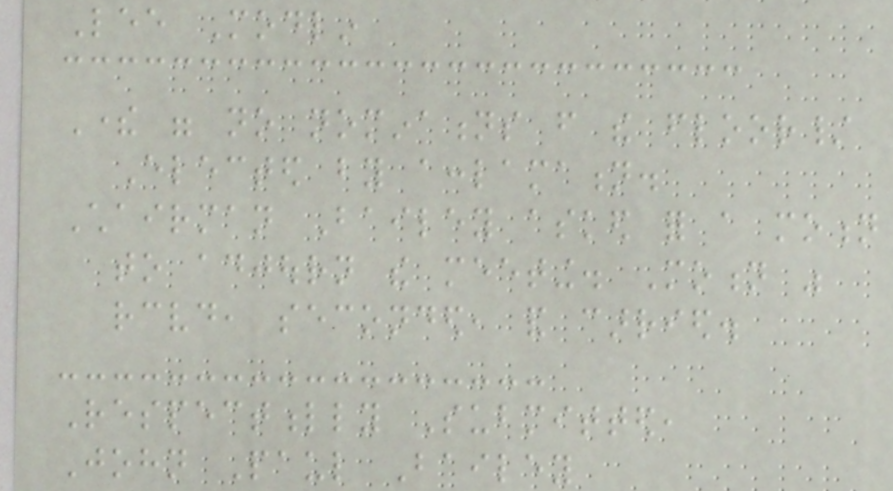Lee Modlin
There were no nominations from the floor/
Elected by acclamation.
Chairman Bailey asked for a motion
to adjourn the meeting. Motion was
received, seconded, and carried.
Respectfully Submitted,
John Paul Bailey
